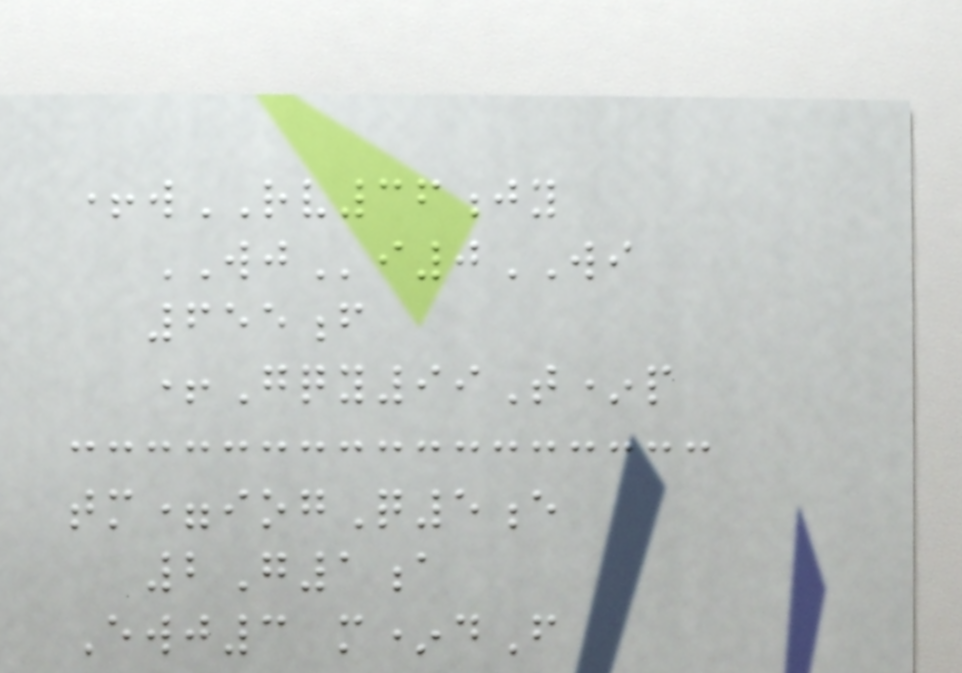+wRV36jy
WJi0WI
655f
+Gqy99T*p
tm=iogQ5e
2G1a
Ewj3 m*dF
